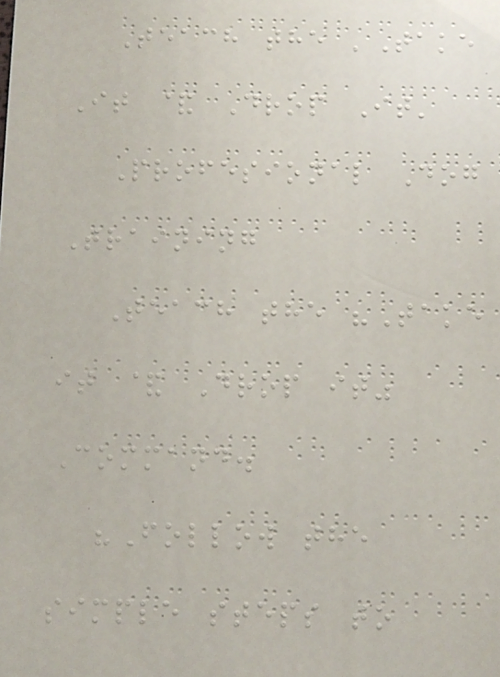Teach the 'Take
It & Drop It'
Profesional Dog
Training
Teach the "Take
it & Drop it"
Command.
"Follow the
simple steps to
